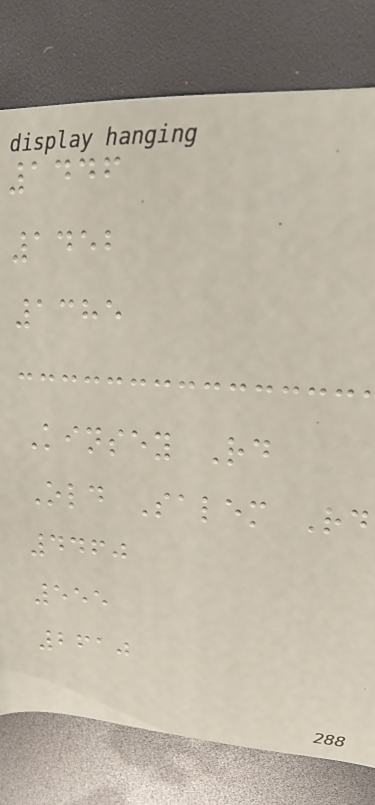1446
1452
1385
Kinsey Rd
Old Salem Rd
4460
555
2610
